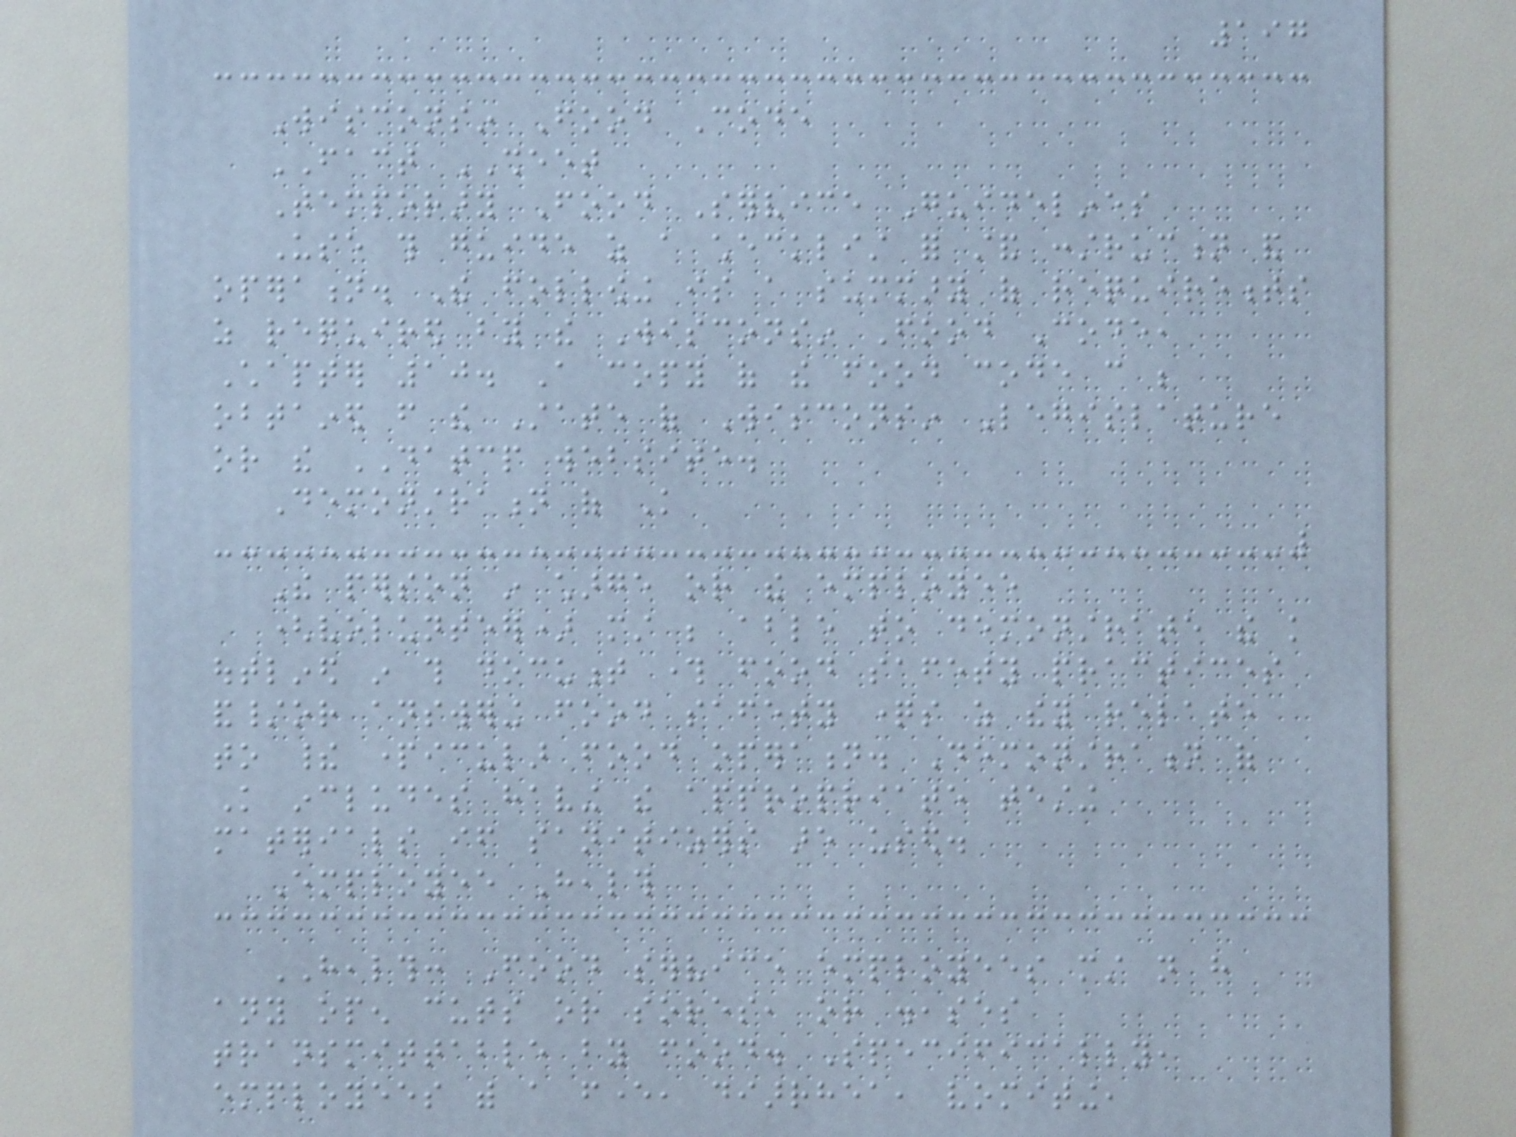197
Wisconsin Food Code
FACT SHEET
Temporary Food Service Guidelines
Use this guide as a checklist for stand construction and
operation. The following is a summary of requirements
as required by the Wisconsin Food Code,
Chapter 10. A copy of the food code can be
obtained from the State of Wisconsin Legislature
or the DATCP website.
Demonstration of Knowledge
The person in charge or the employee
(volunteer) must be able to demonstrate the knowledge
outlined in this document through food safety practices
and/or answering food safety questions as they relate
to their particular food operation. Demonstration of
Knowledge includes having the appropriate testing
materials if sanitizers are used.
Employee Health
HEALTH: Food service employees must not have
any open cuts or sores, or diseases
transmittable by food. Specifically,
employees with a fever, diarrhea, vomiting,
